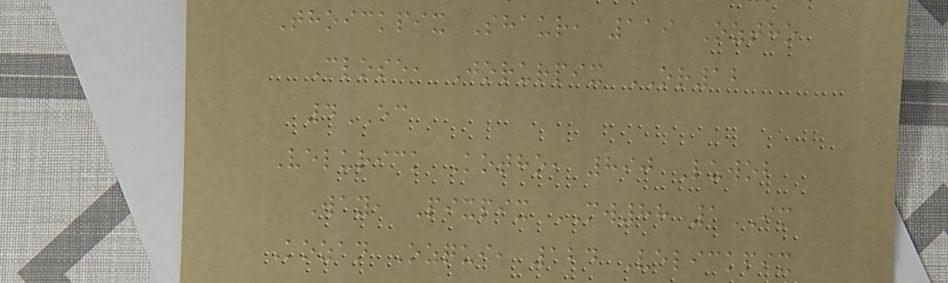Thoickpix Shaur, 119 Oztho
Close, Jorurpix OR12
4EC
Velurick Kotho, 890 Luwob
Way, Pixpix MW88 1IM
Kozan Ozqui, 124 Velickpix
